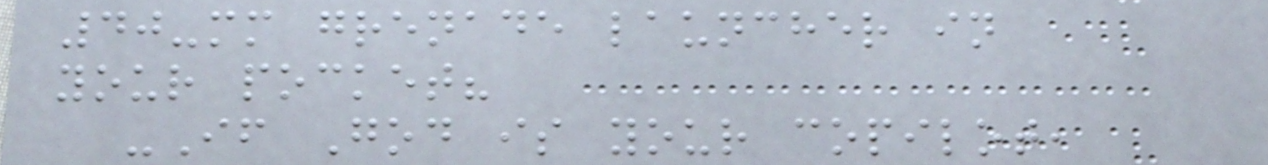40-mm grenade launcher in
your pocket?
-If God is your copilot,
